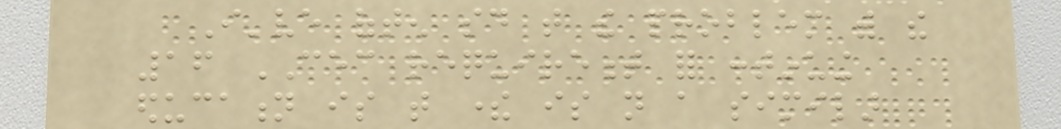I've often said that the problem with the
16 CEC requirement for continuing
education is that there is not a similar
